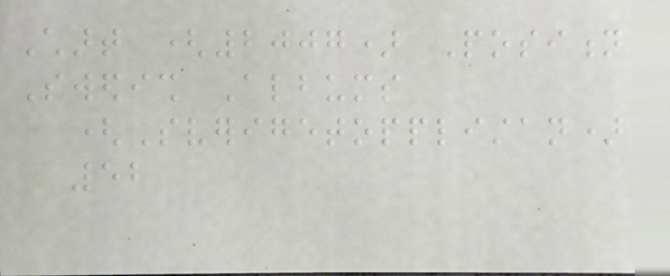Chart (2007) Position
Swedish Albums
(Sverigetopplistan)
52
